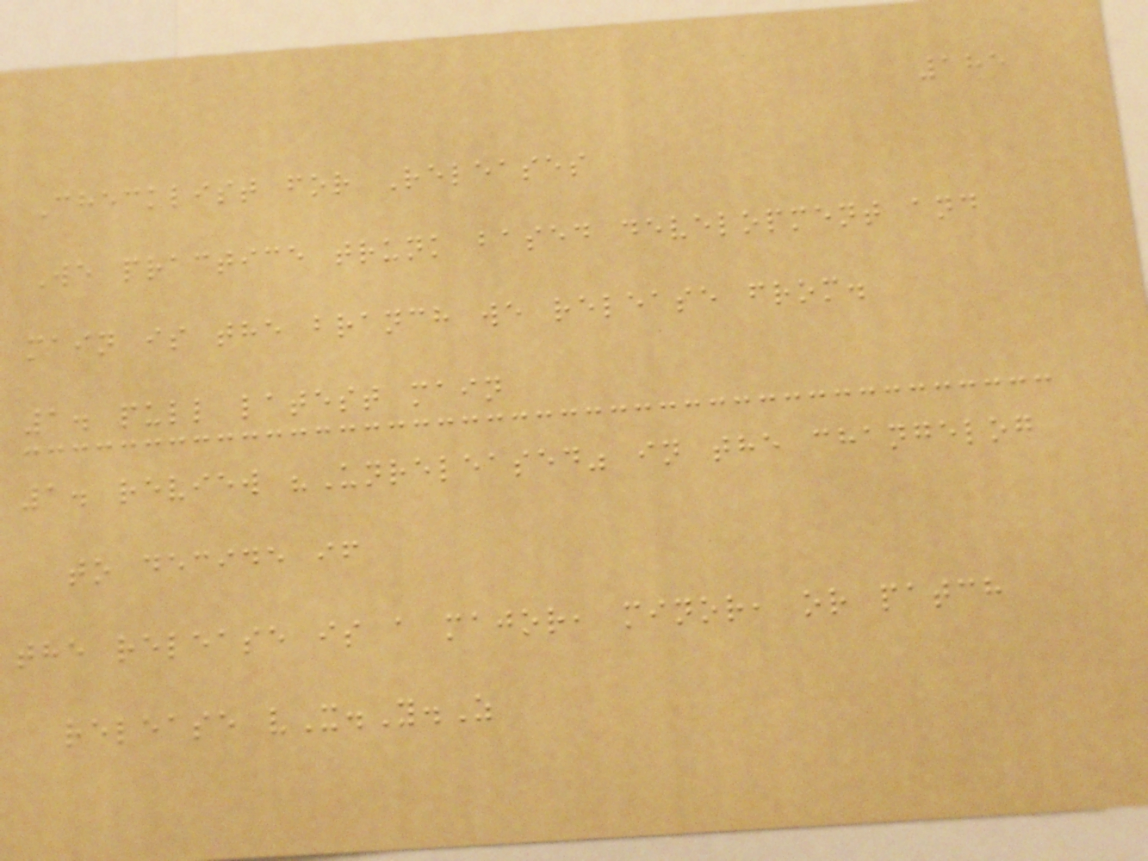185
Checklist for Releases
We practice trunk based development and
main is the branch we release from.
1. pull latest main
1. review "Unreleased" in the changelog
to decide if
the release is a major, minor, or patch
release vX.Y.Z
